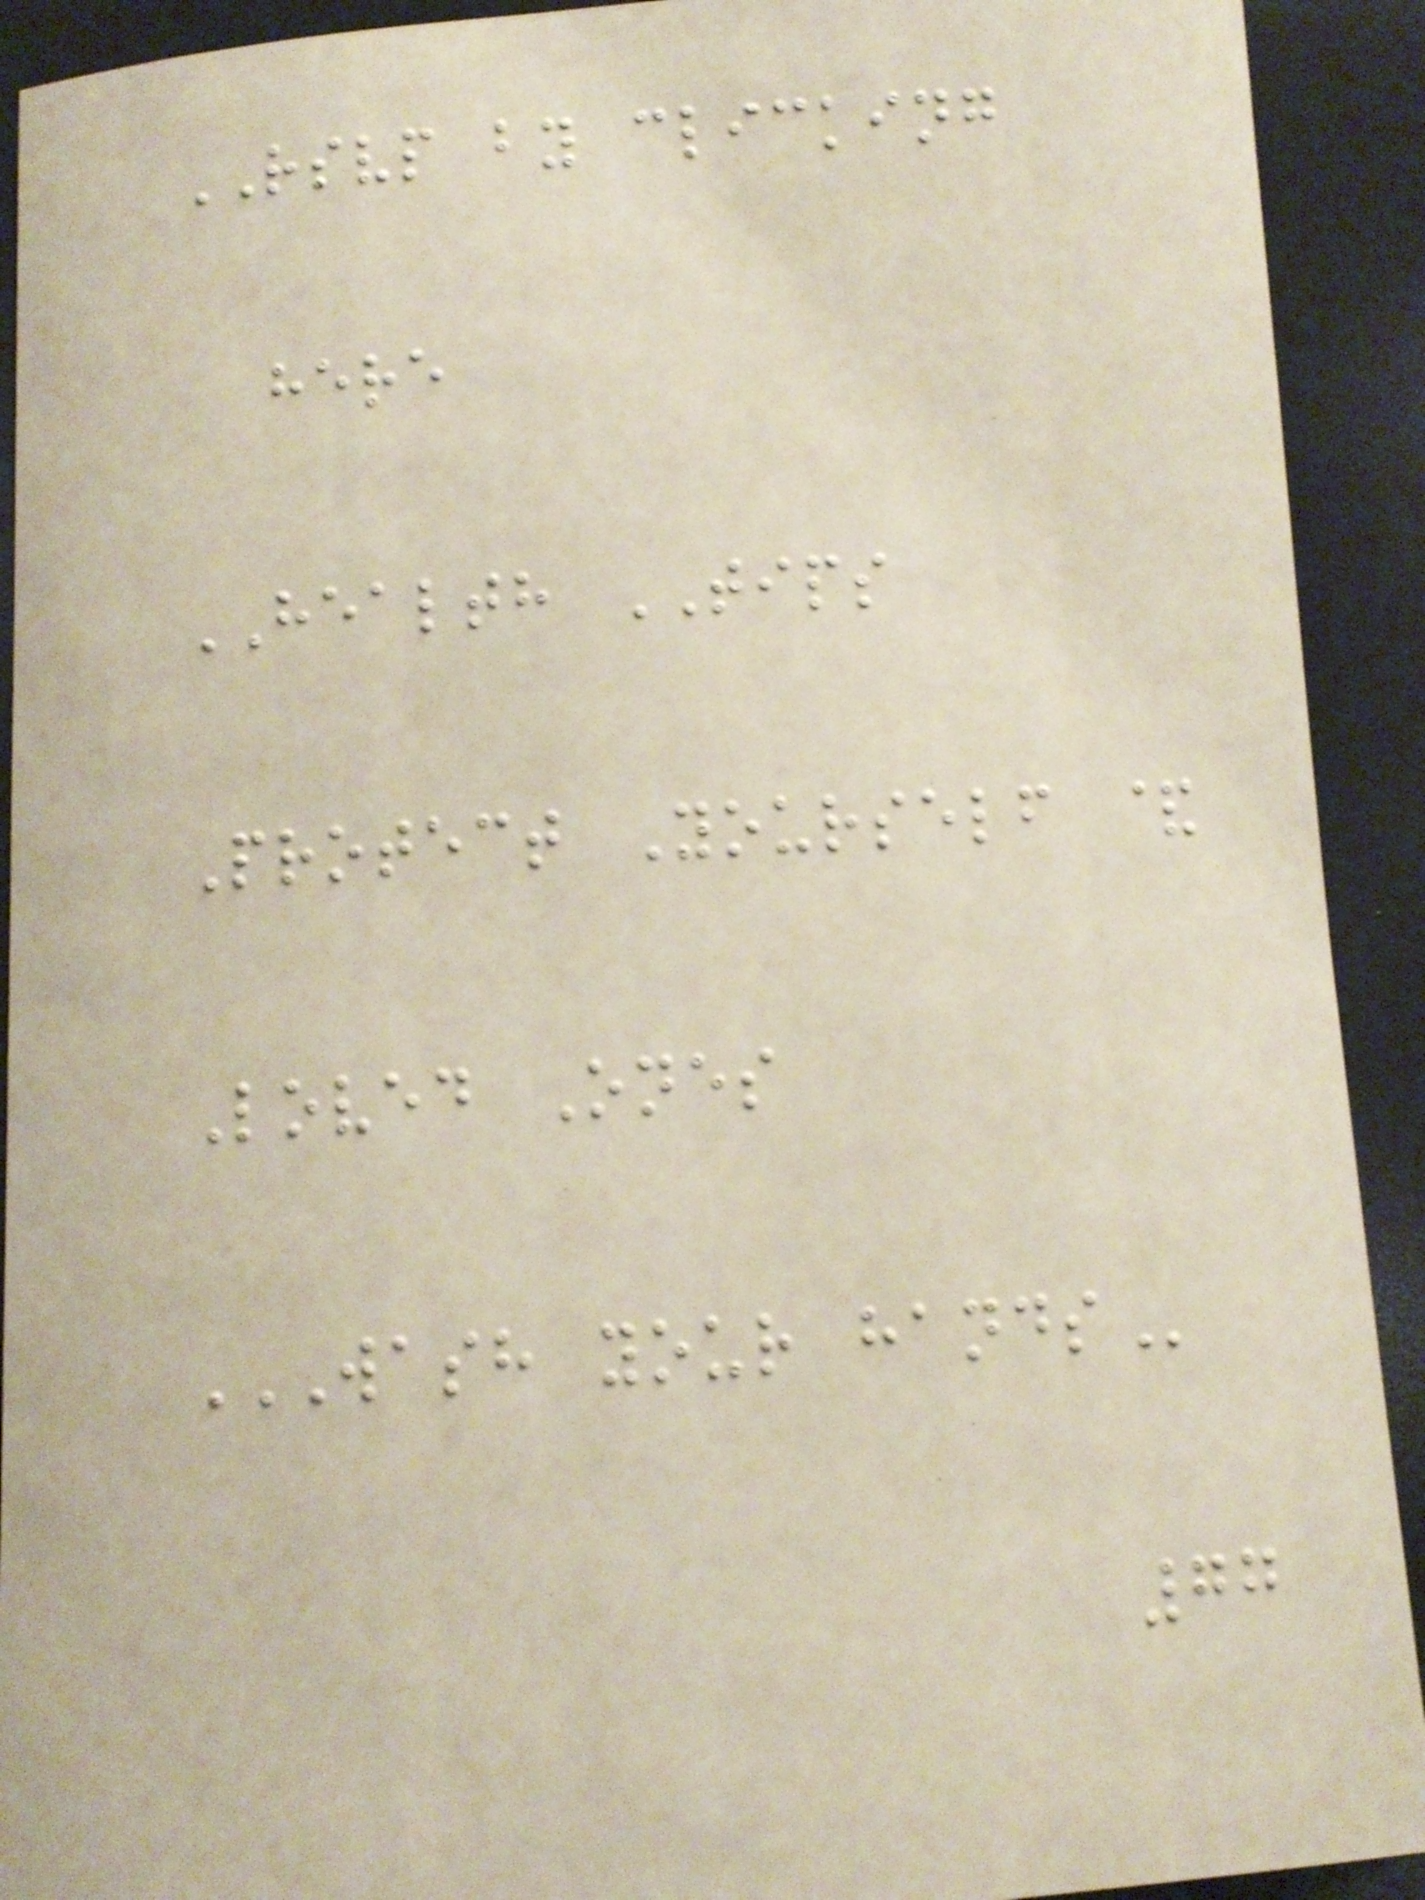RSVP by clicking
here
HEALTH TIPS
Protect Yourself &
Loved Ones
WASH YOUR HANDS
77
